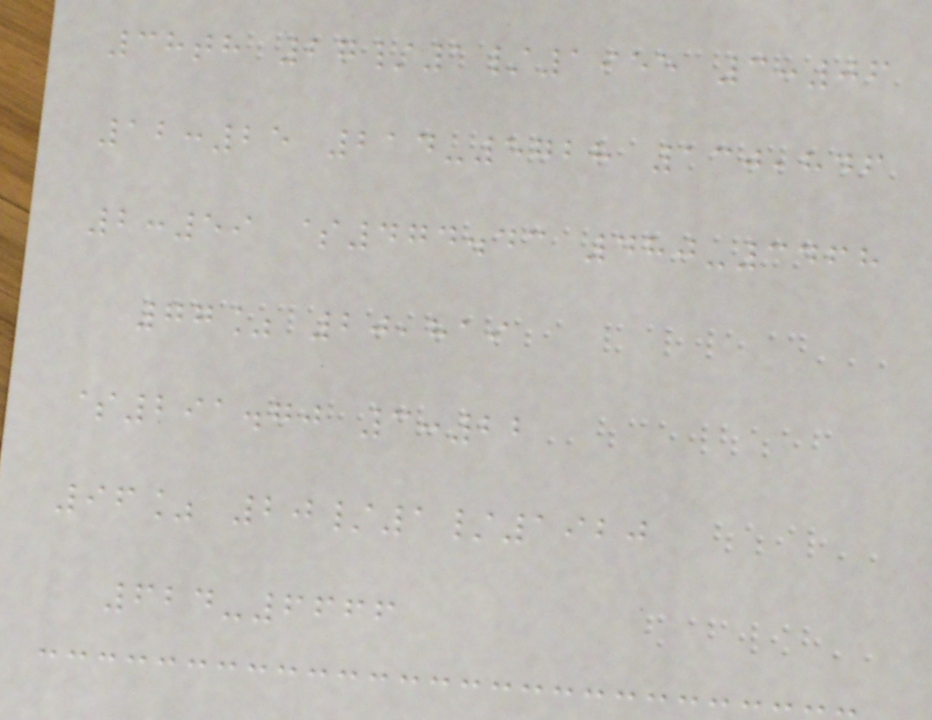38th 27/1/1955 3:06
12:25 214-5728 130,846
2:59 $474.43 480-3468
77% 20,819
$291.70 3:22
96% 20/1/1920
624-6666
